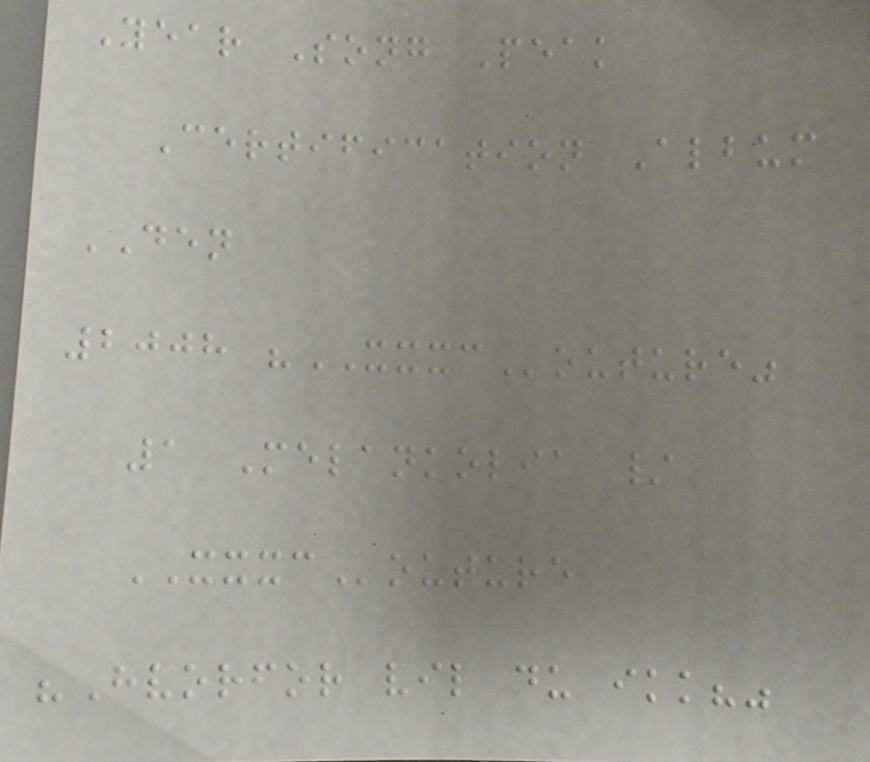Year Song Peak
Certification Album
DEN
2008 "XXXCouture"
1 Melankolia /
XXXCouture
"Hvorfor vil du ikk?"
